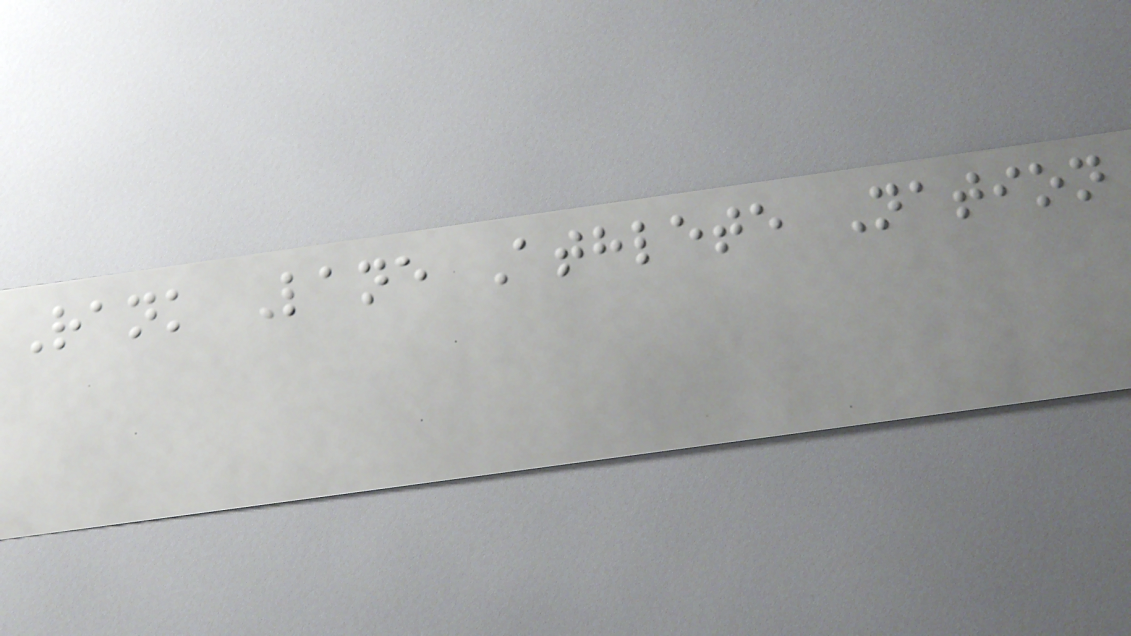Rank Lane Athlete Nation
